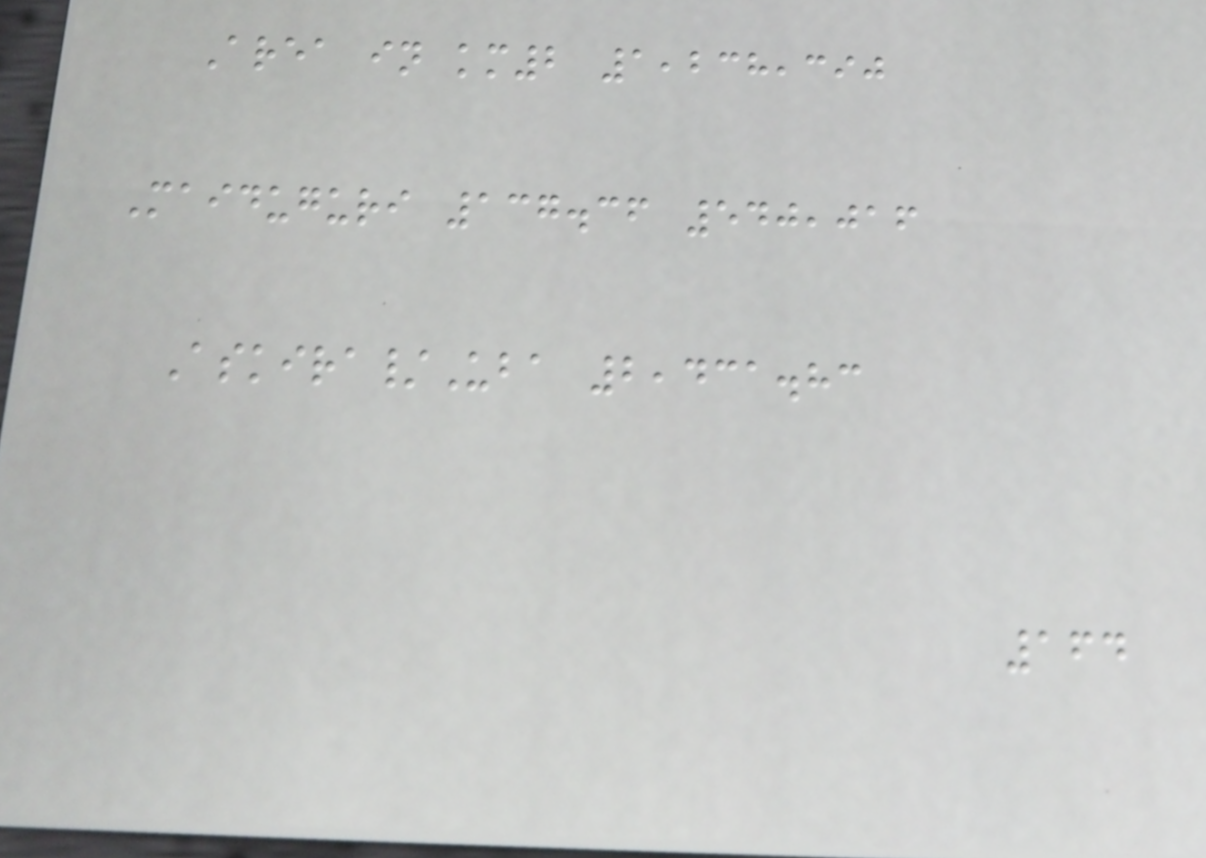Area in km2 1,238,390
Maiduguri 137.36 540,016
Askira/Uba 2,431.83
164
